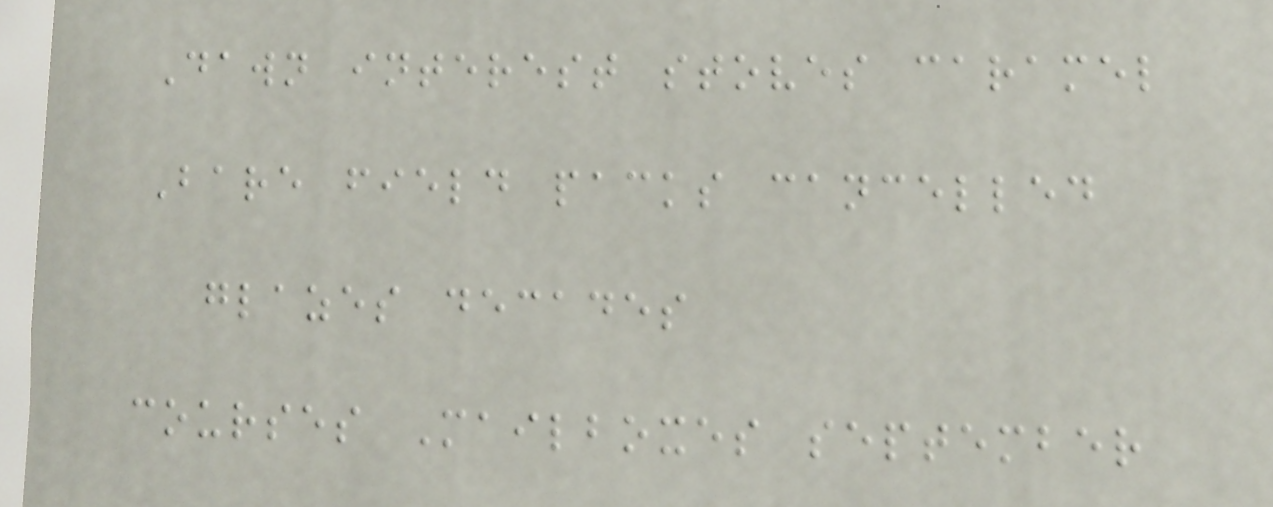Dawn interest stoves caramel
Bare field packs cancelled
glazes decades
courses Mailboxes september
